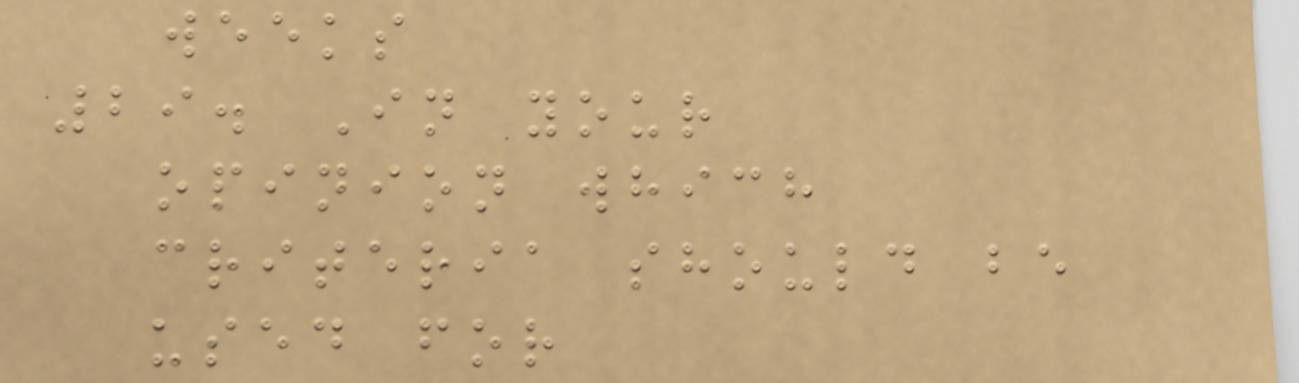weeks
29. In your
opinion which
criteria should be
used for
